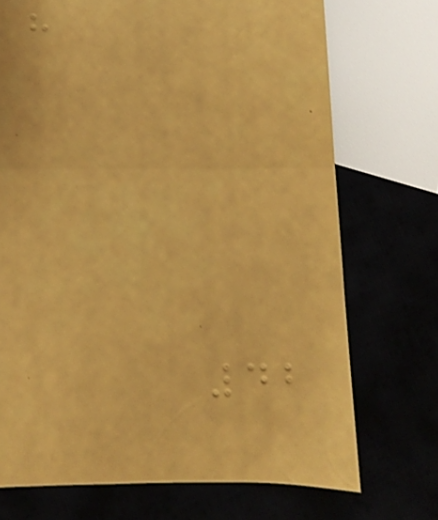have
42
